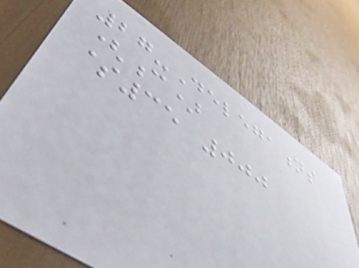27-Delegations
(c)
$35 000
